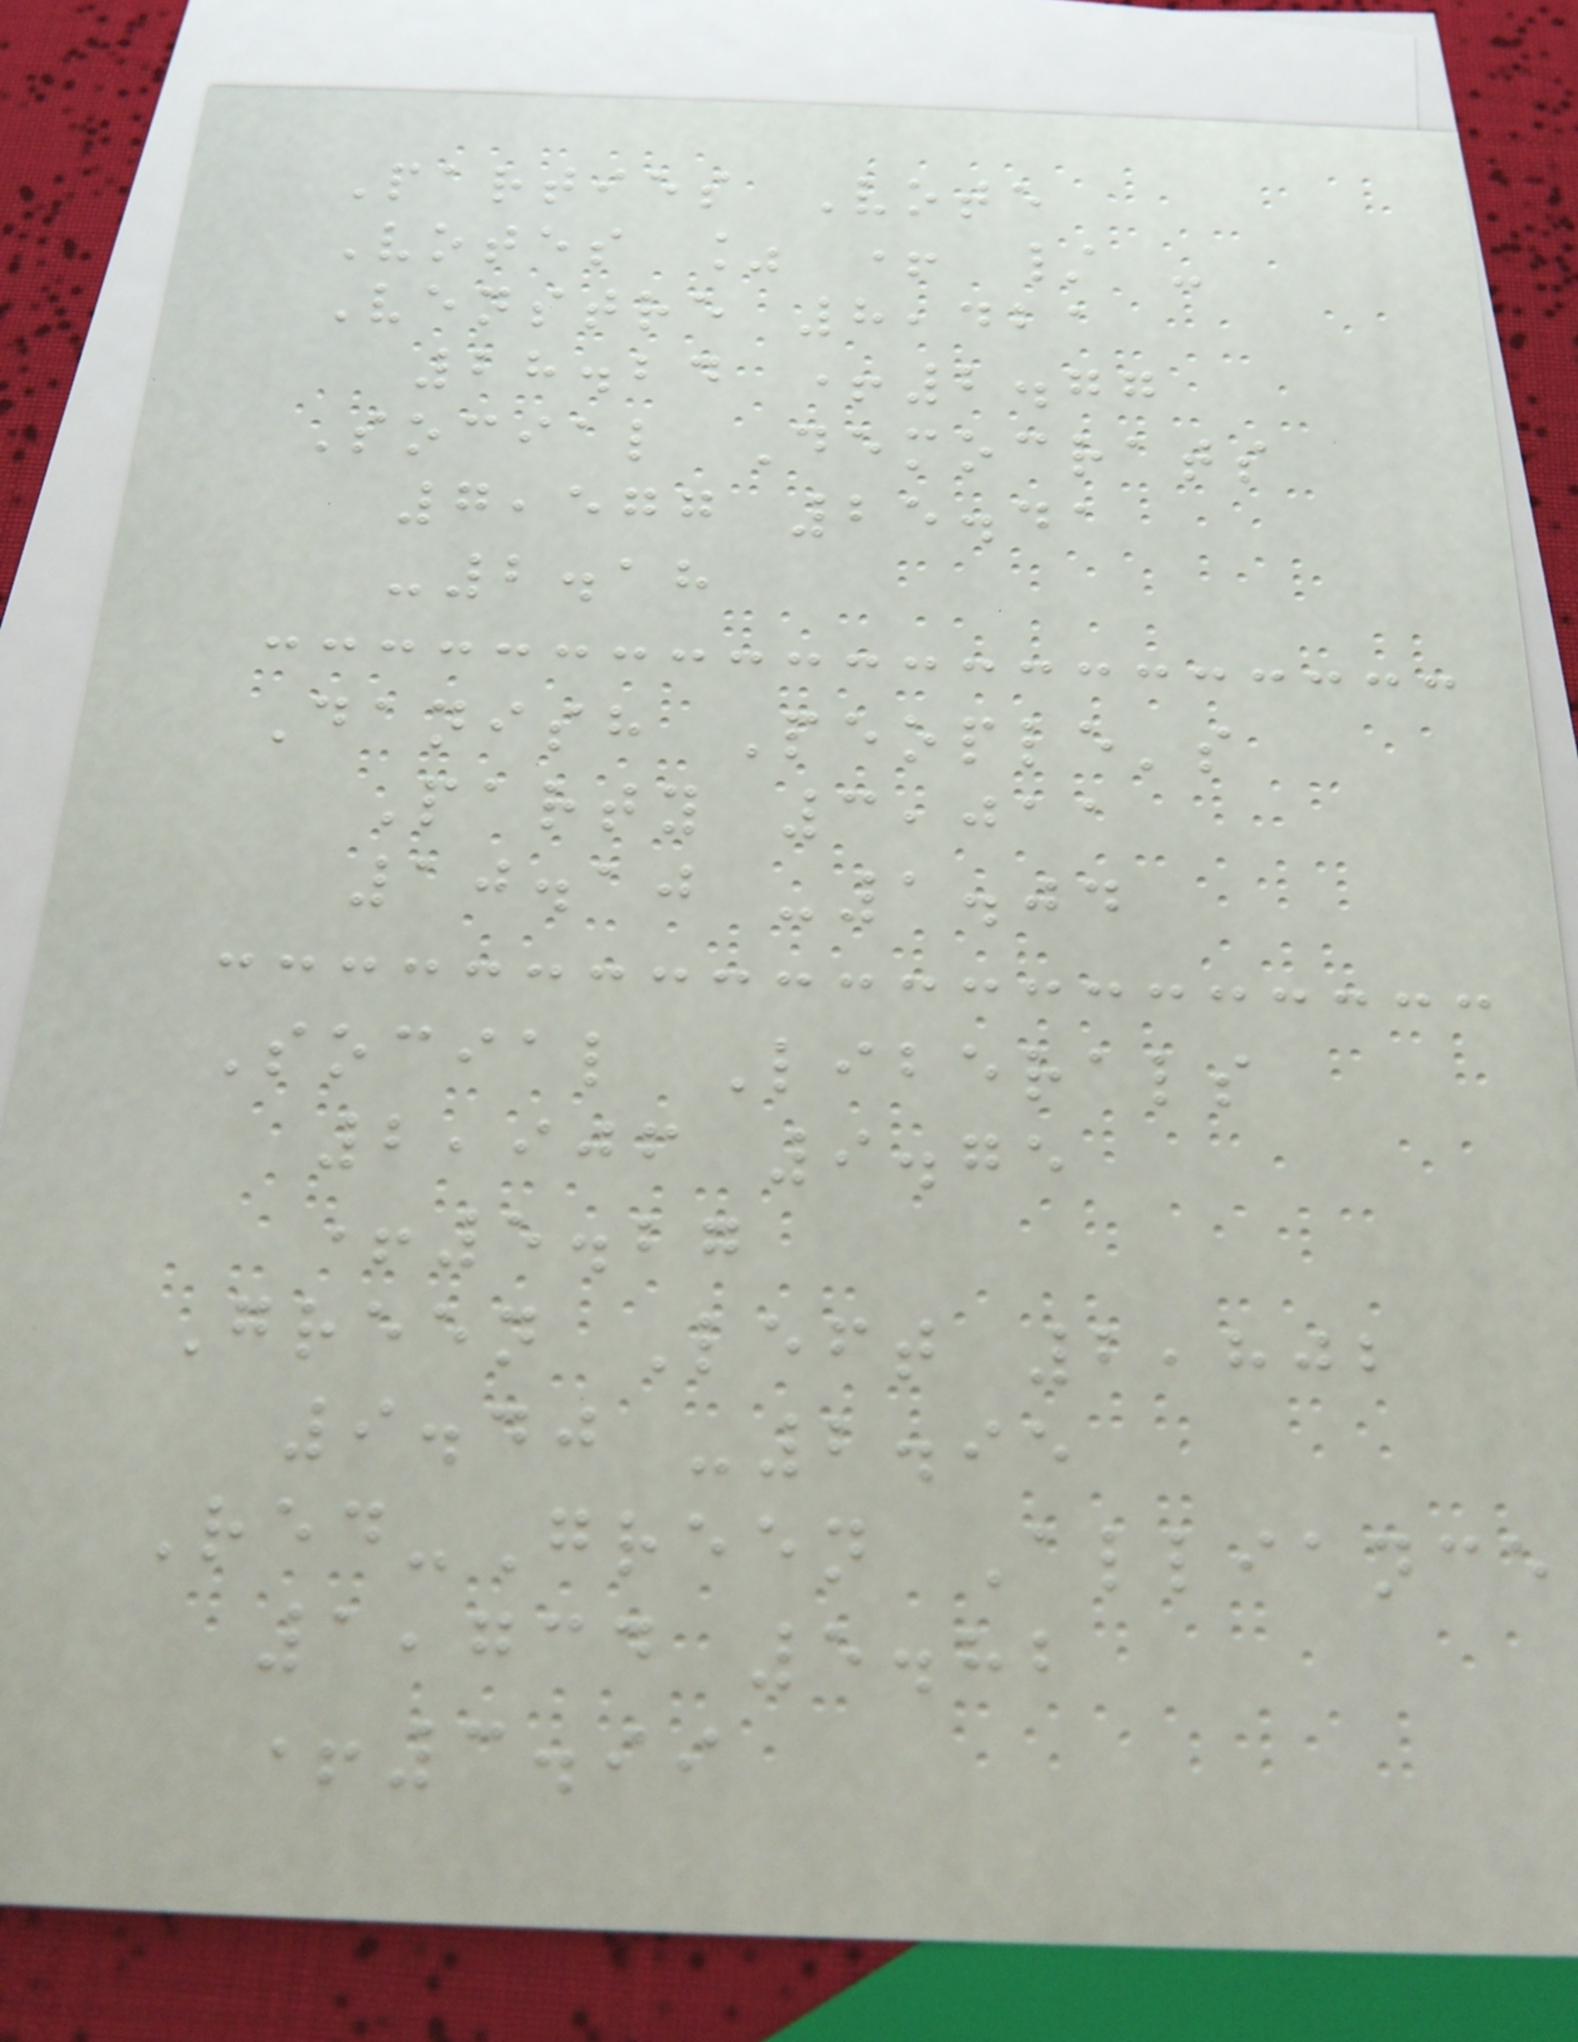Parties Vote
Votes % + / -
Venstre 8,421
28.24 +2.77
Social Democrats
7,577 25.41
-2.18
Danish People's
Party 3,011
10.10 -1.04
Social Liberals
2,906 9.75
+5.27
Green Left 2,802
9.40 -2.95
Red-Green Alliance
1,734 5.82
+3.99
